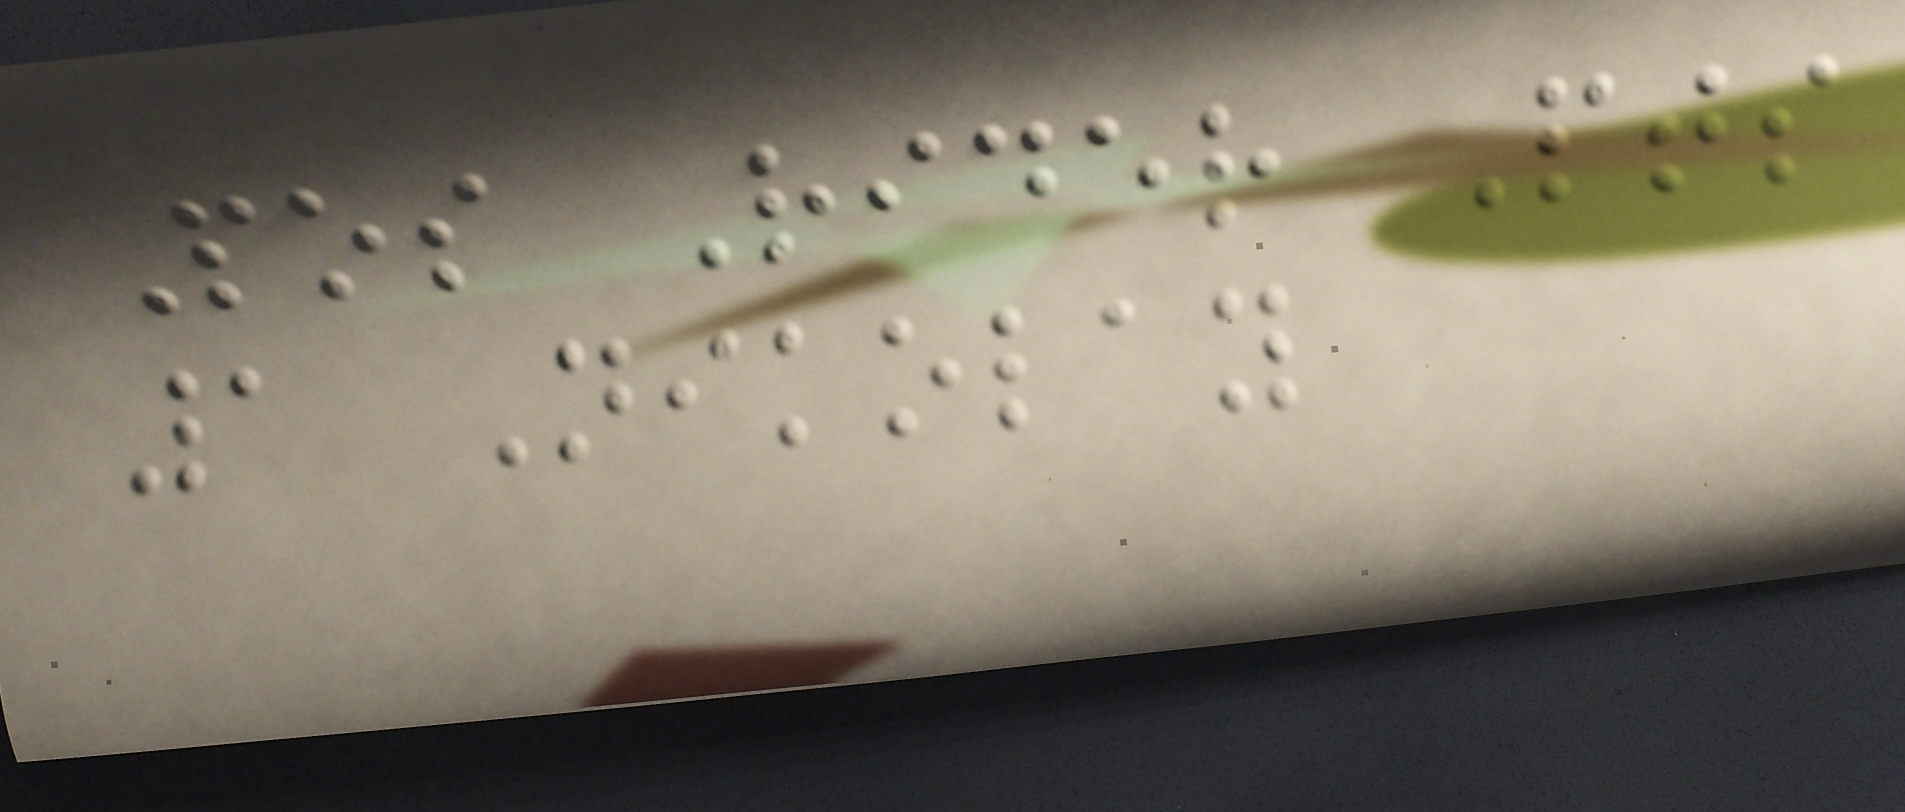Pos Rider Pts
1 Nikolay
